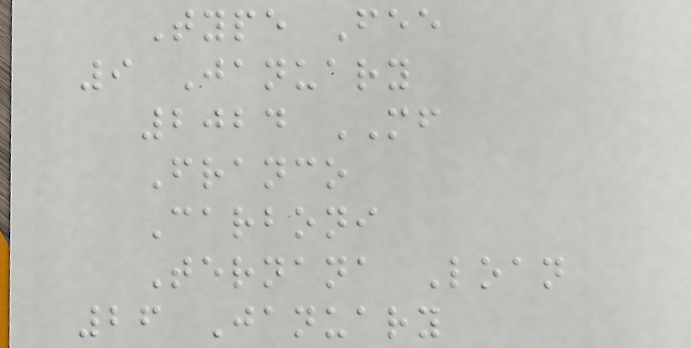Type Fee
9 January
2024 MF
Franco
Carboni
Ternana Loan
26 January
